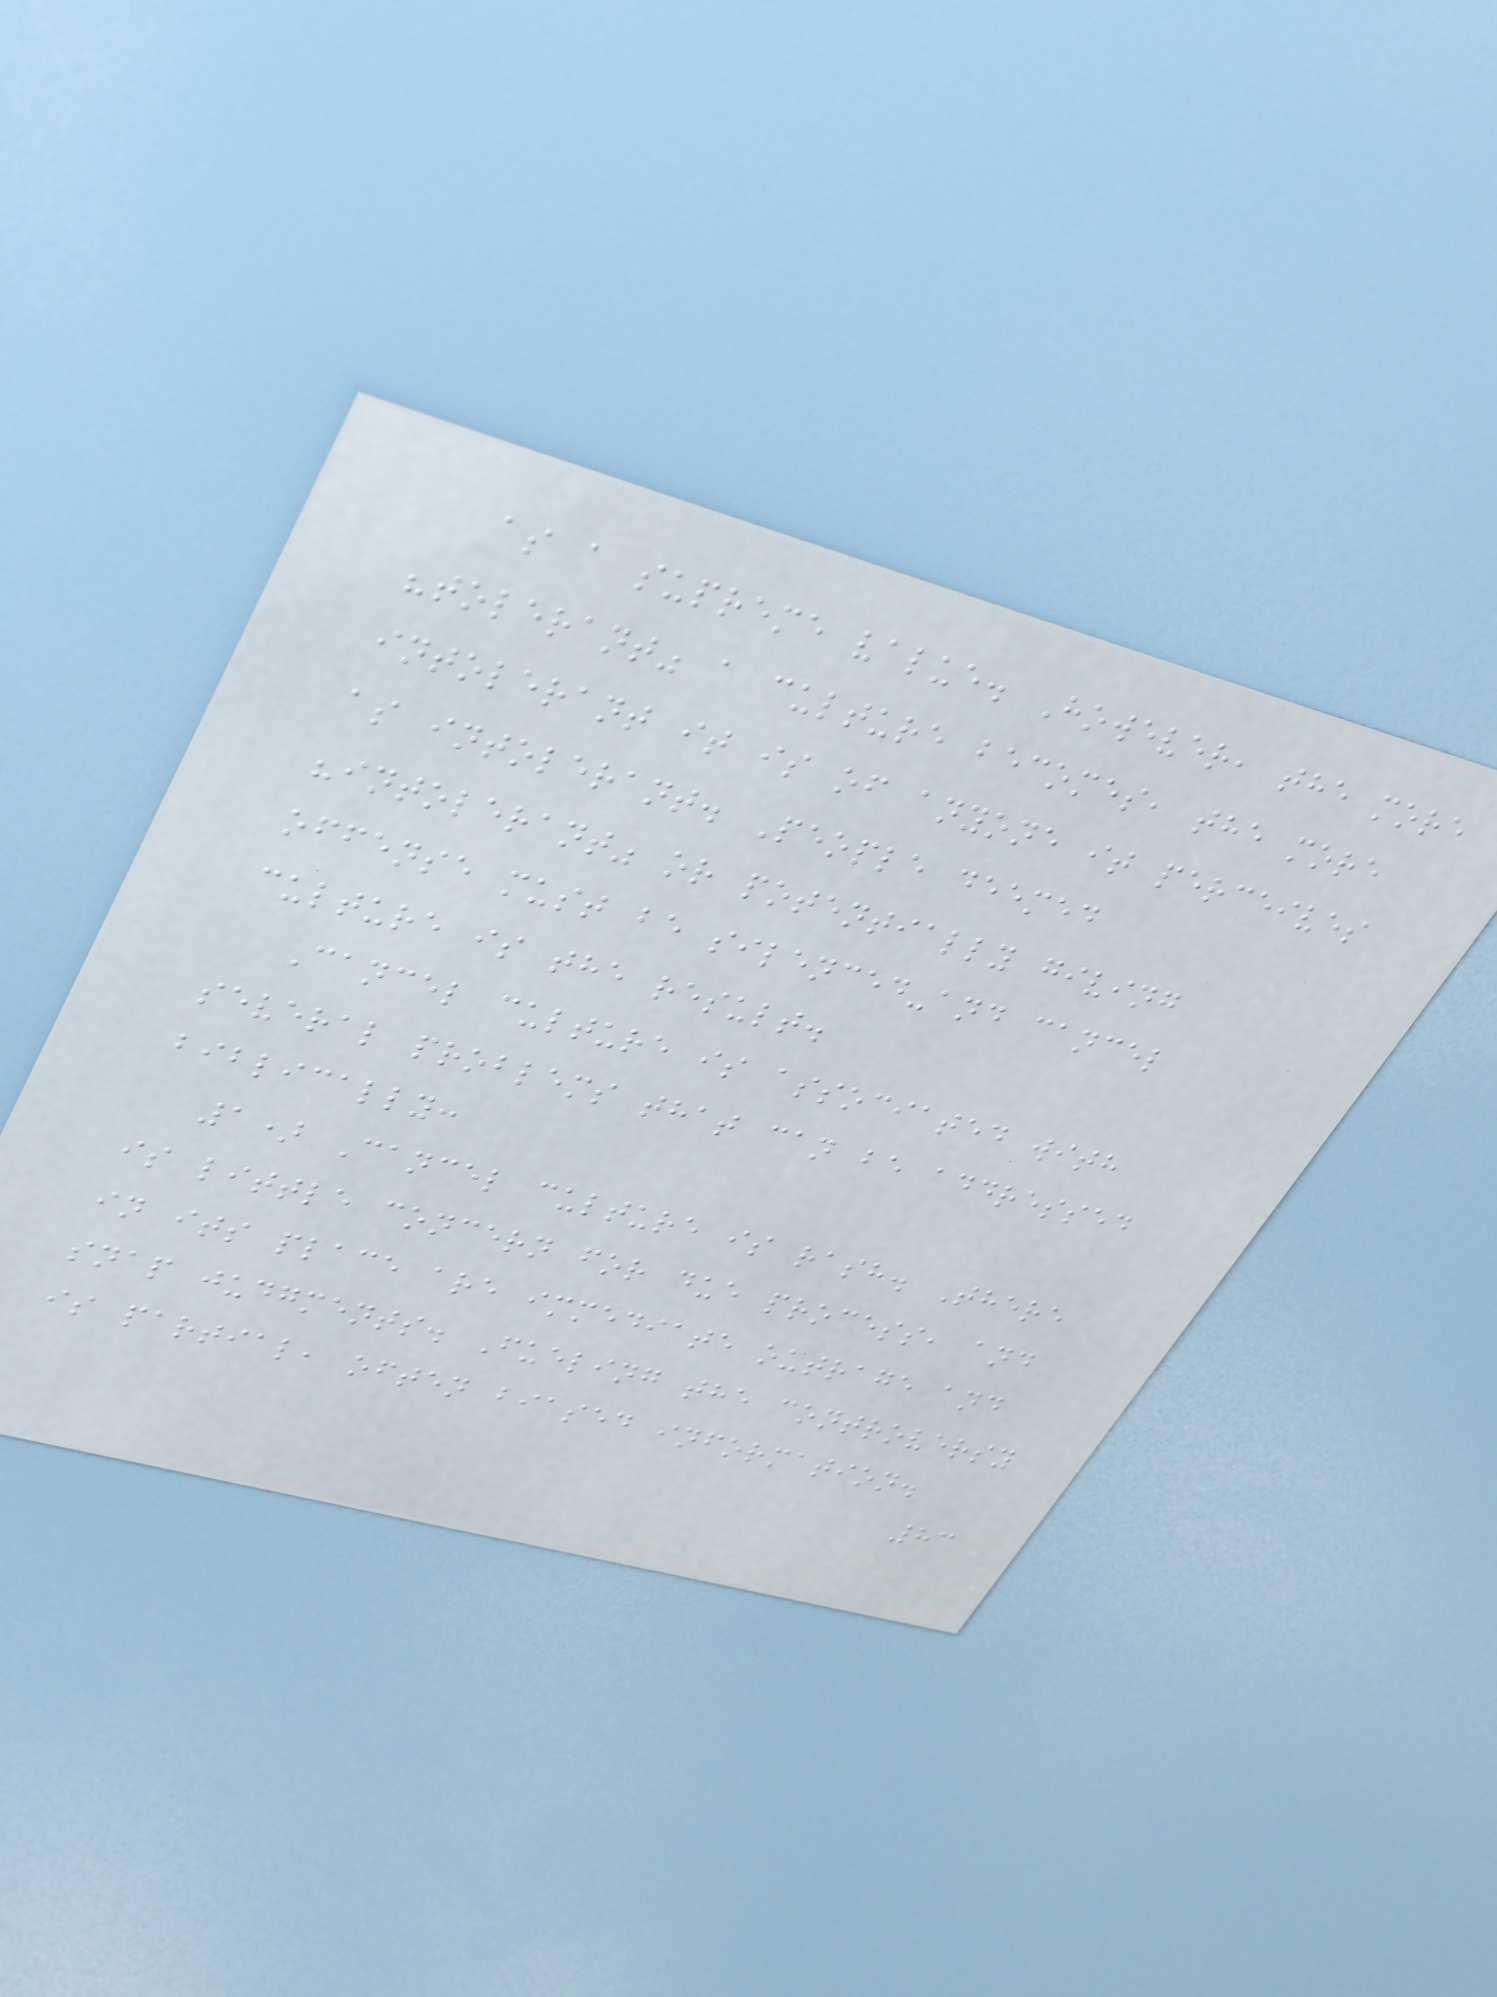as a supreme value. However, the more
"tolerant" a culture becomes, the more
intolerant it is of anyone it perceives
as intolerant. People deemed
"intolerant" or potentially giving
offense must be silenced-and cancel
culture is the result.
Cancel culture is associated with
several problems that can be addressed
biblically:
1) Cancel culture is rash. There
is little concern for due process, and
in its place are immediate outrage and
snap judgments. Fueling the controversy
is partial, often biased information.
83
